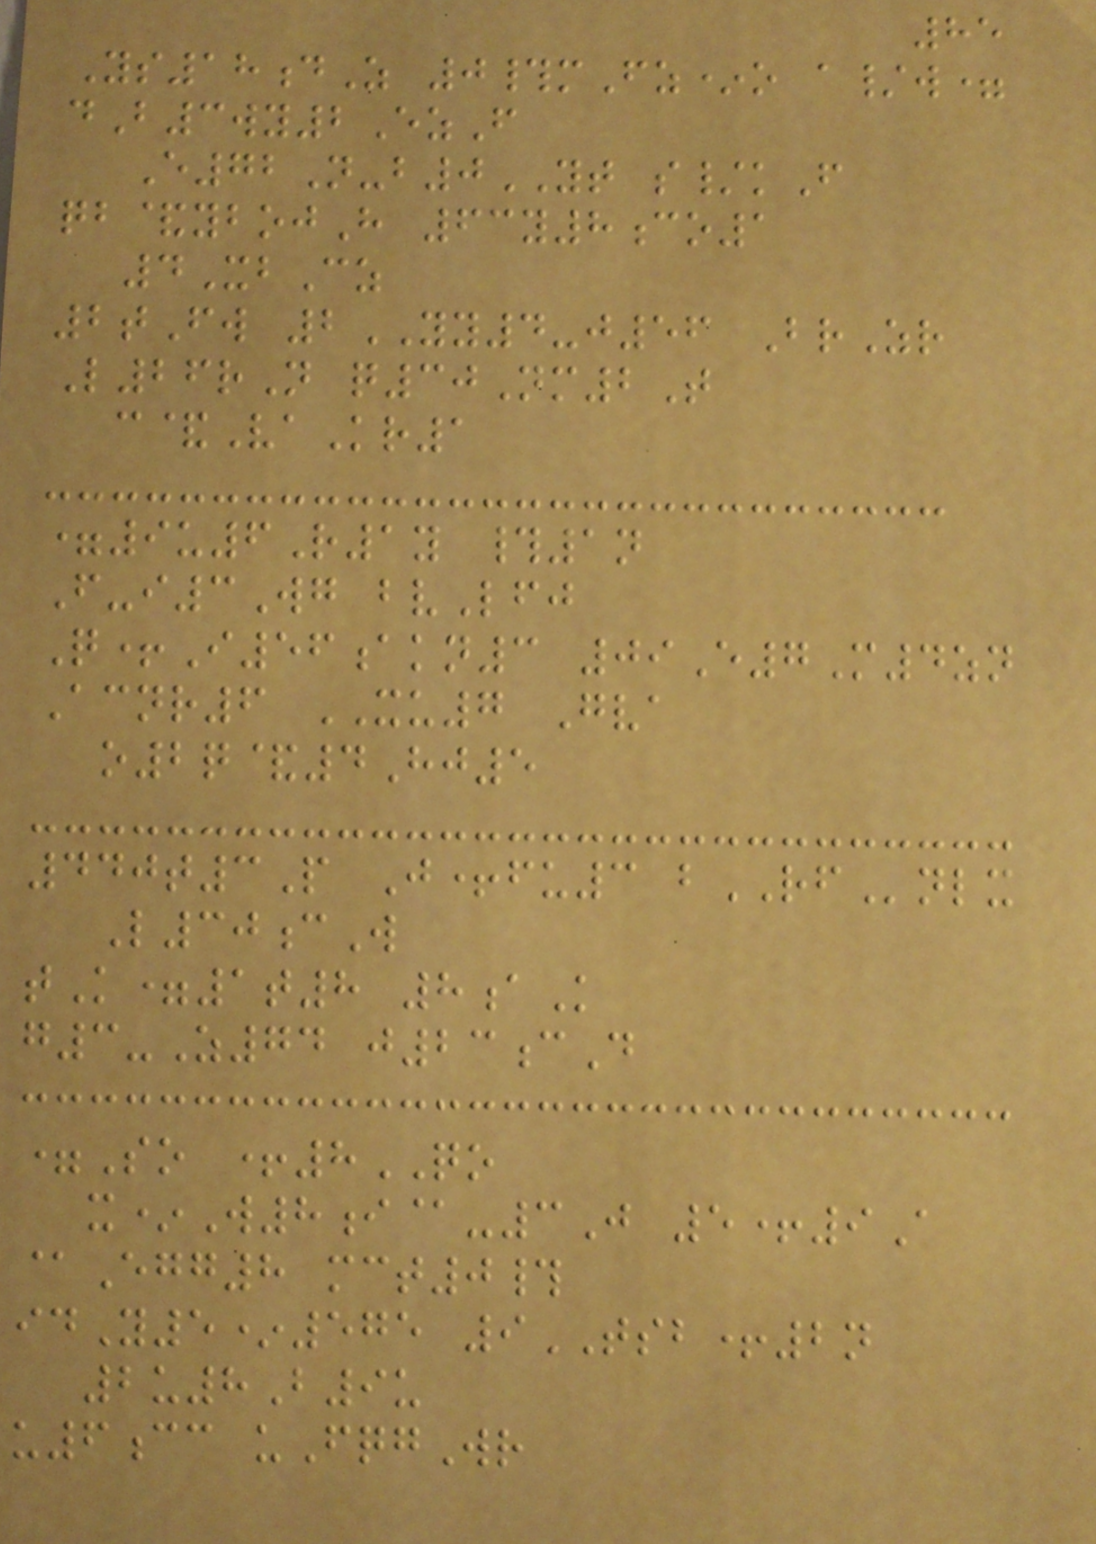85
Ys18dZ 0#mFz*o a/w=
dB3wy2EzF
E72N-b0YT s/kF
qb&ybojH 63y8co1
4XbCz
2tFw 2YY4-j56 BrZr
L26rN q30Nm2T
c&VaKr1
=9u6R1y #1n
F-i3Wg bvLfj
Q+I56akn3 09E7M4zn
Acnr6 XU7 Gva
o2q&4Hj5
440t3P J+fu3 bRFnlx
L30cW
tK=1t8 8aK
g3-Z74 j23cD
=So +8QO
x*W8i@-3J 5+9A
@Egg8 mct0#
idY5*575 9TSB+2n
2u8B9u
u6cc uFqgWr
